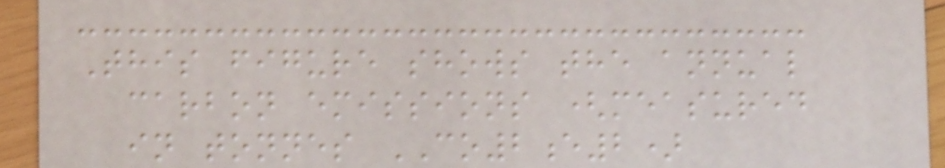This figure shows the annual
carbon emissions (measured
in tonnes CO2e2)
